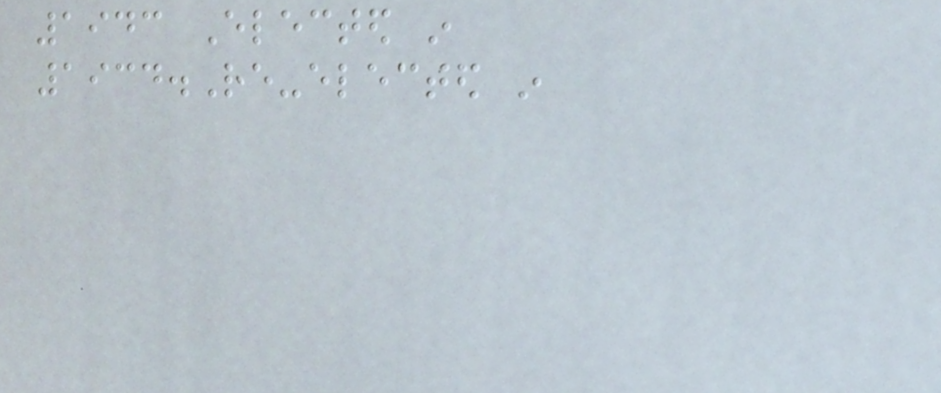1943 Elected in
1934.Re-elected in
